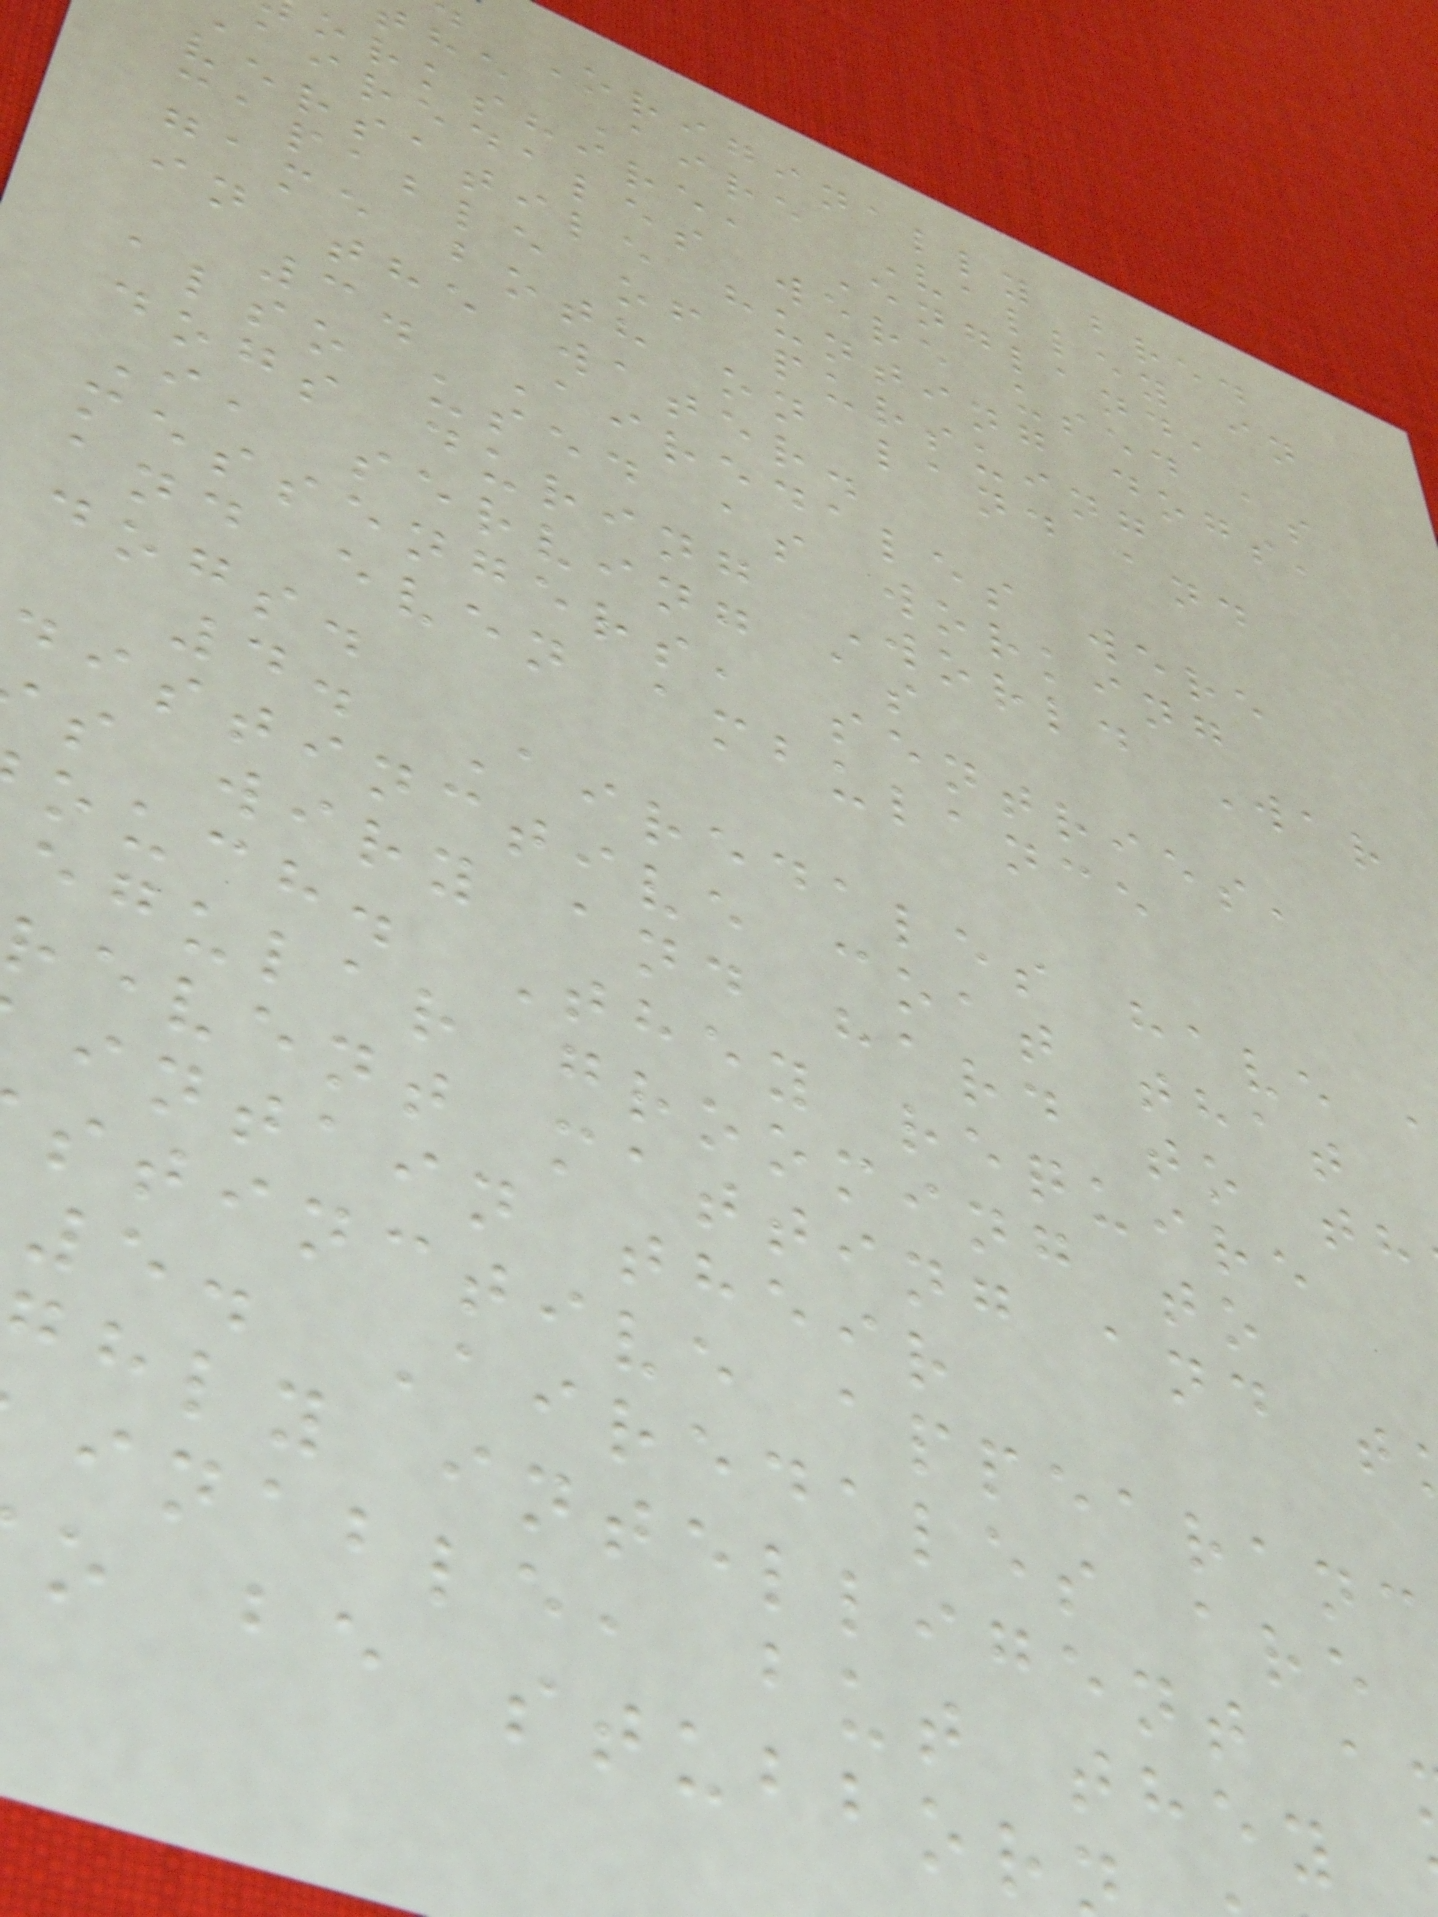Originally bred
he Aire Valley in
orkshire, England,
airedales were used as
versatile hunting dogs,
capable of pursuing
game both on land and
in the water.
3. Airedales were
also used as working
dogs during World War
I, serving as
messengers, sentries,
and even ambulance
dogs.
4. Airedales have
distinctive coat that
s wiry and hard to th
ouch. They require
egular grooming to
revent matting and t
intain their
stinctive appearanc
5. Airedales are
hly intelligent a
inable, but they
o be stubbor
